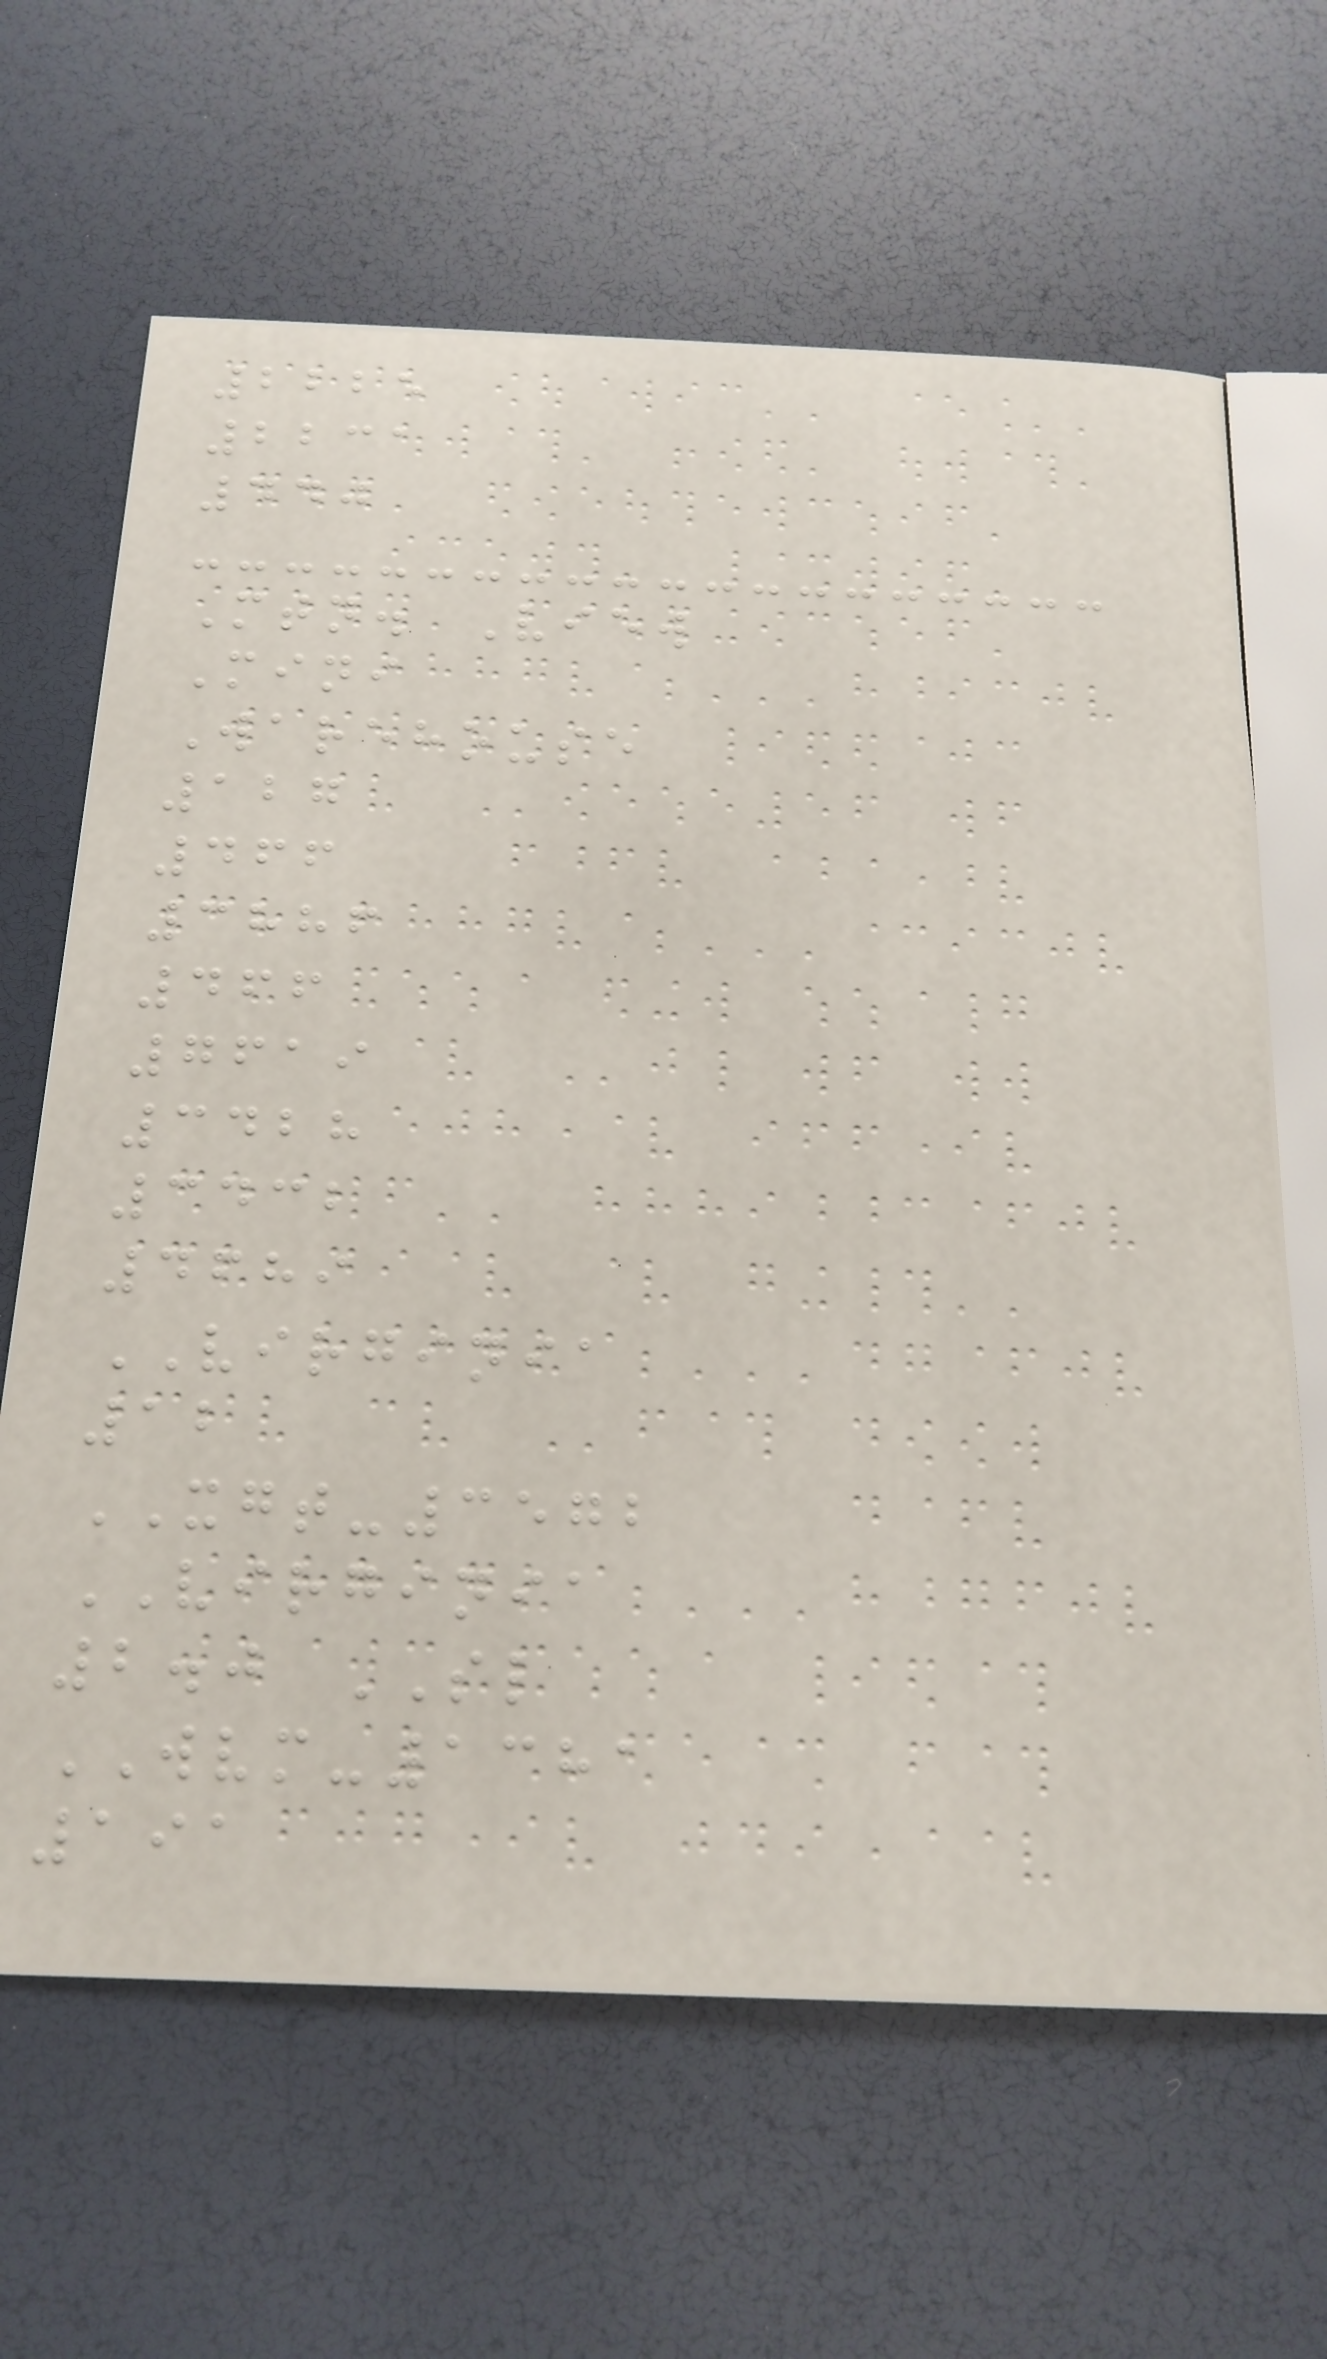2225
2231
440
Mtn. View
Mini
Warehouse
127
466
3886
466
7619
3428
3432
4689
VIRGINIA
12
XGT-3572
VIRGINIA
2.0 SL
WVM-1381
191
